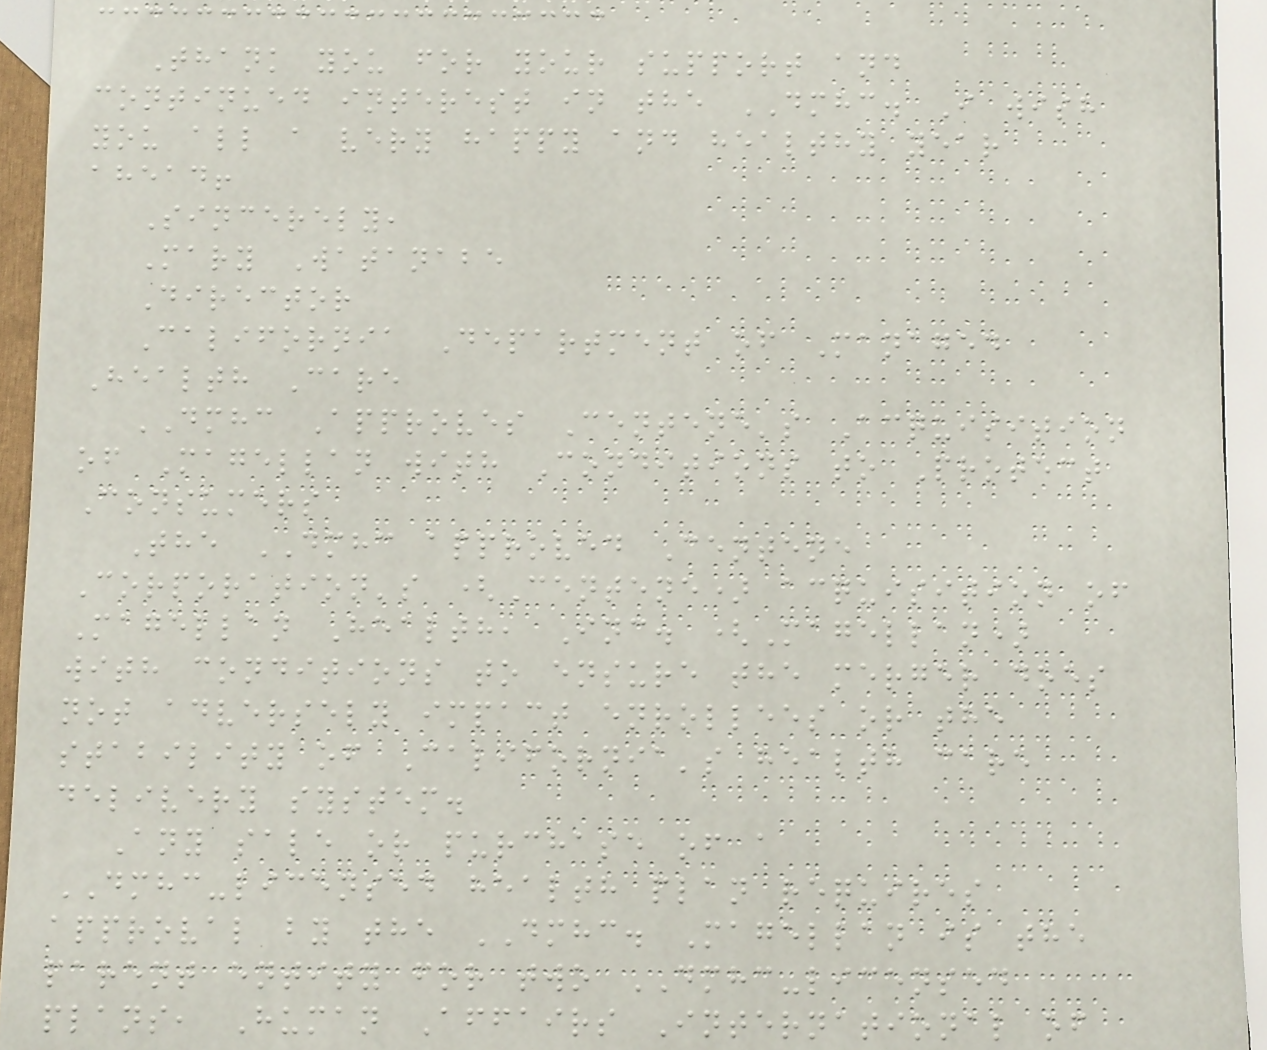Thank you for your support and
continued interest in the DMHC. I wish
you all a very happy and healthy year
ahead!
Sincerely,
Mary Watanabe
Director
California Department of Managed
Health Care
DMHC Approves Centene's Acquisition
of Magellan with Conditions to Protect
Consumers
The DMHC approved Centene
Corporation's (Centene) acquisition of
Magellan Health, Inc. (Magellan)
with conditions to ensure the merger does
not adversely impact enrollees or the
stability of California's health care
delivery system.
Any sale or purchase of a
DMHC-licensed health plan requires
approval by the DMHC. Magellan is the
parent entity for two DMHC-licensed
plans, Human Affairs International of
